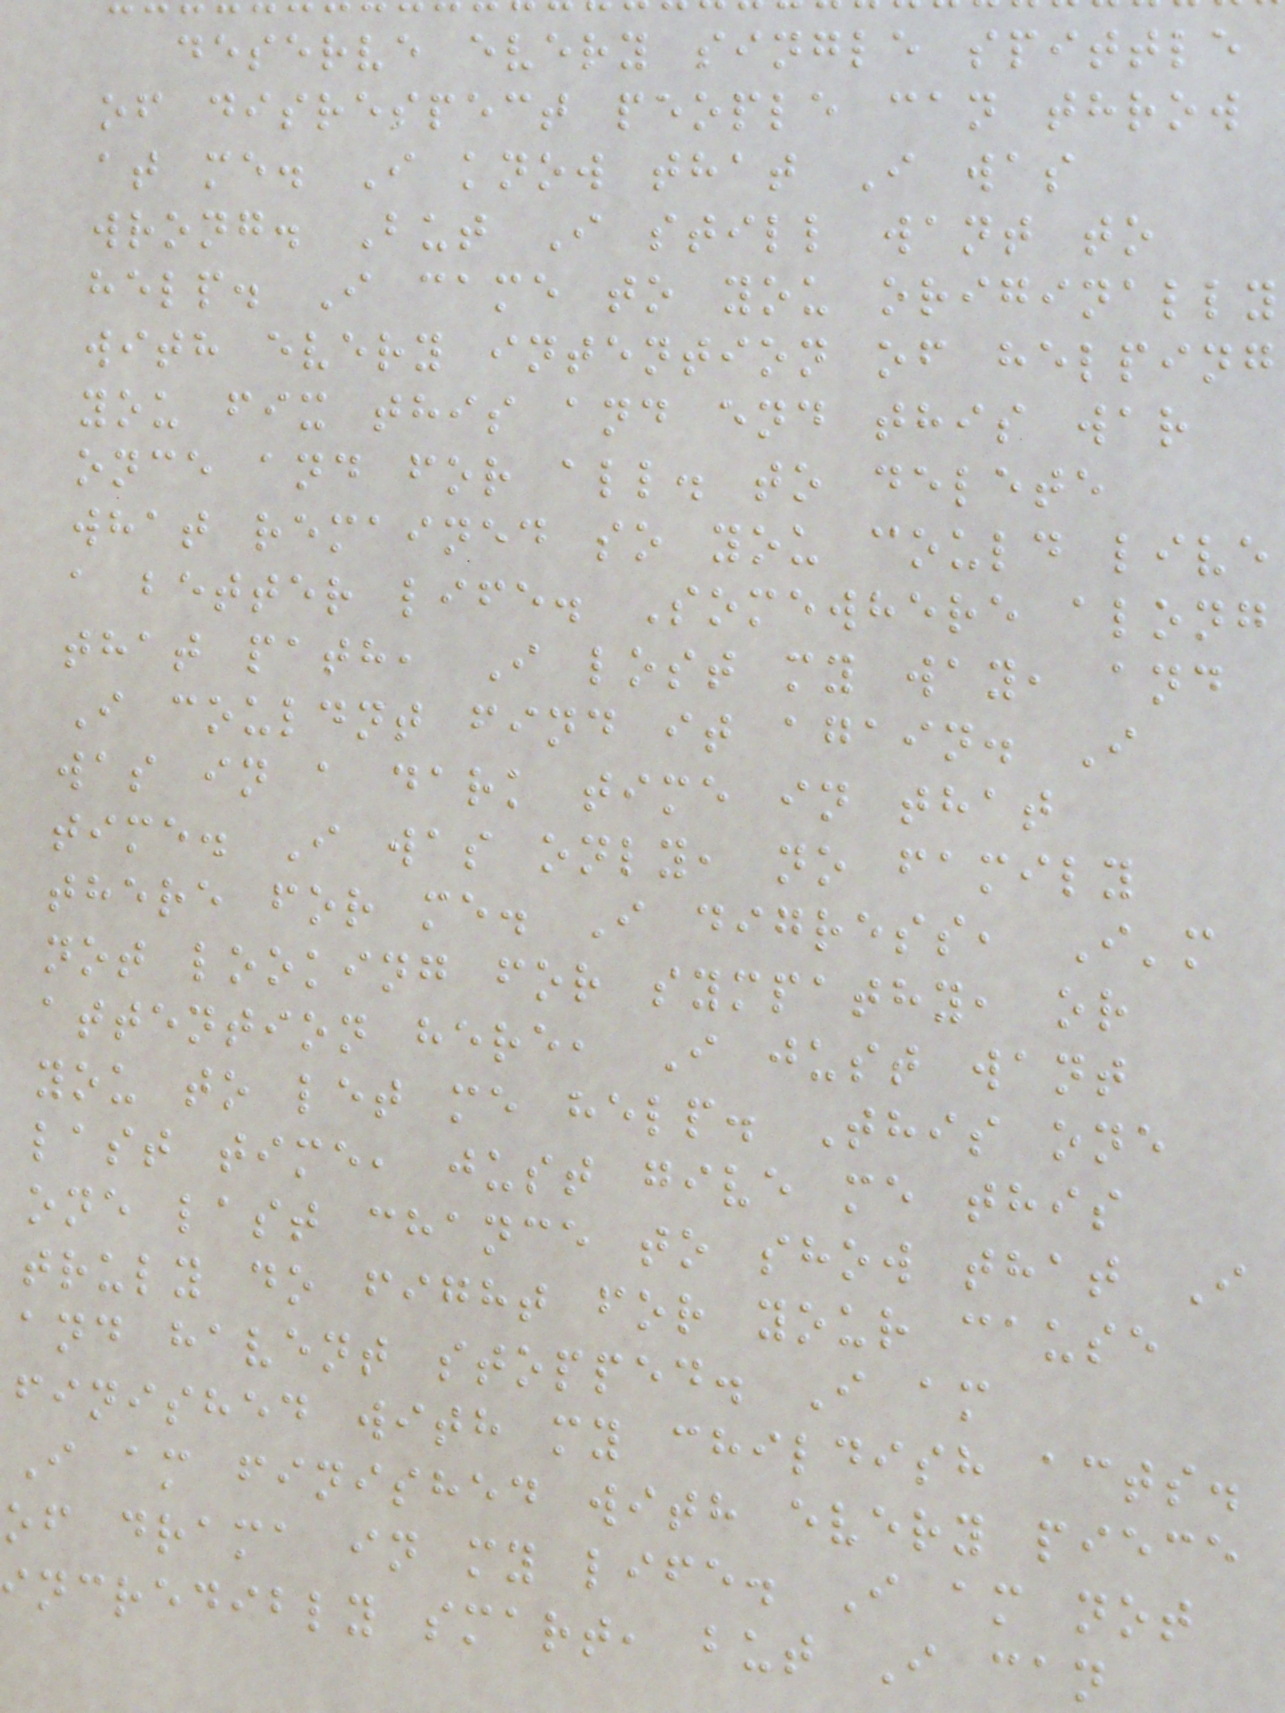deserve every single spittle
of disrespect people can throw
at me. I know that I was
wrong. But I still want to
help. I came to you originally
with every intention of helping
you fix this and end this war
once and for all. to delete
what remained so you could live
a better life. Somewhere along
that path, I lost my way, and
I couldnt find it again. I
was in a dark time in that
time. I was only, no family
there for me. I digress, I'm
not looking for sympathy, or
attention here, I just want
you to let me help. This one
last time, just give me this
one last chance to show that I
truly do fight for your cause
and havent stopped. I am
finished with my childish acts.
I am finished with every piece
of drama in my life. I am not
incredibly smart, but I can
